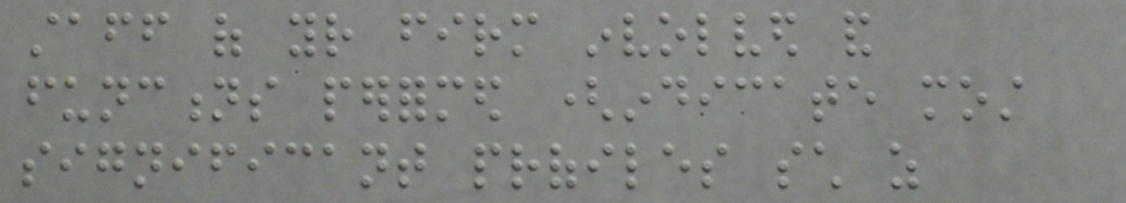staff of your firm involved and
functions performed (indicate most
significant profiles such as
